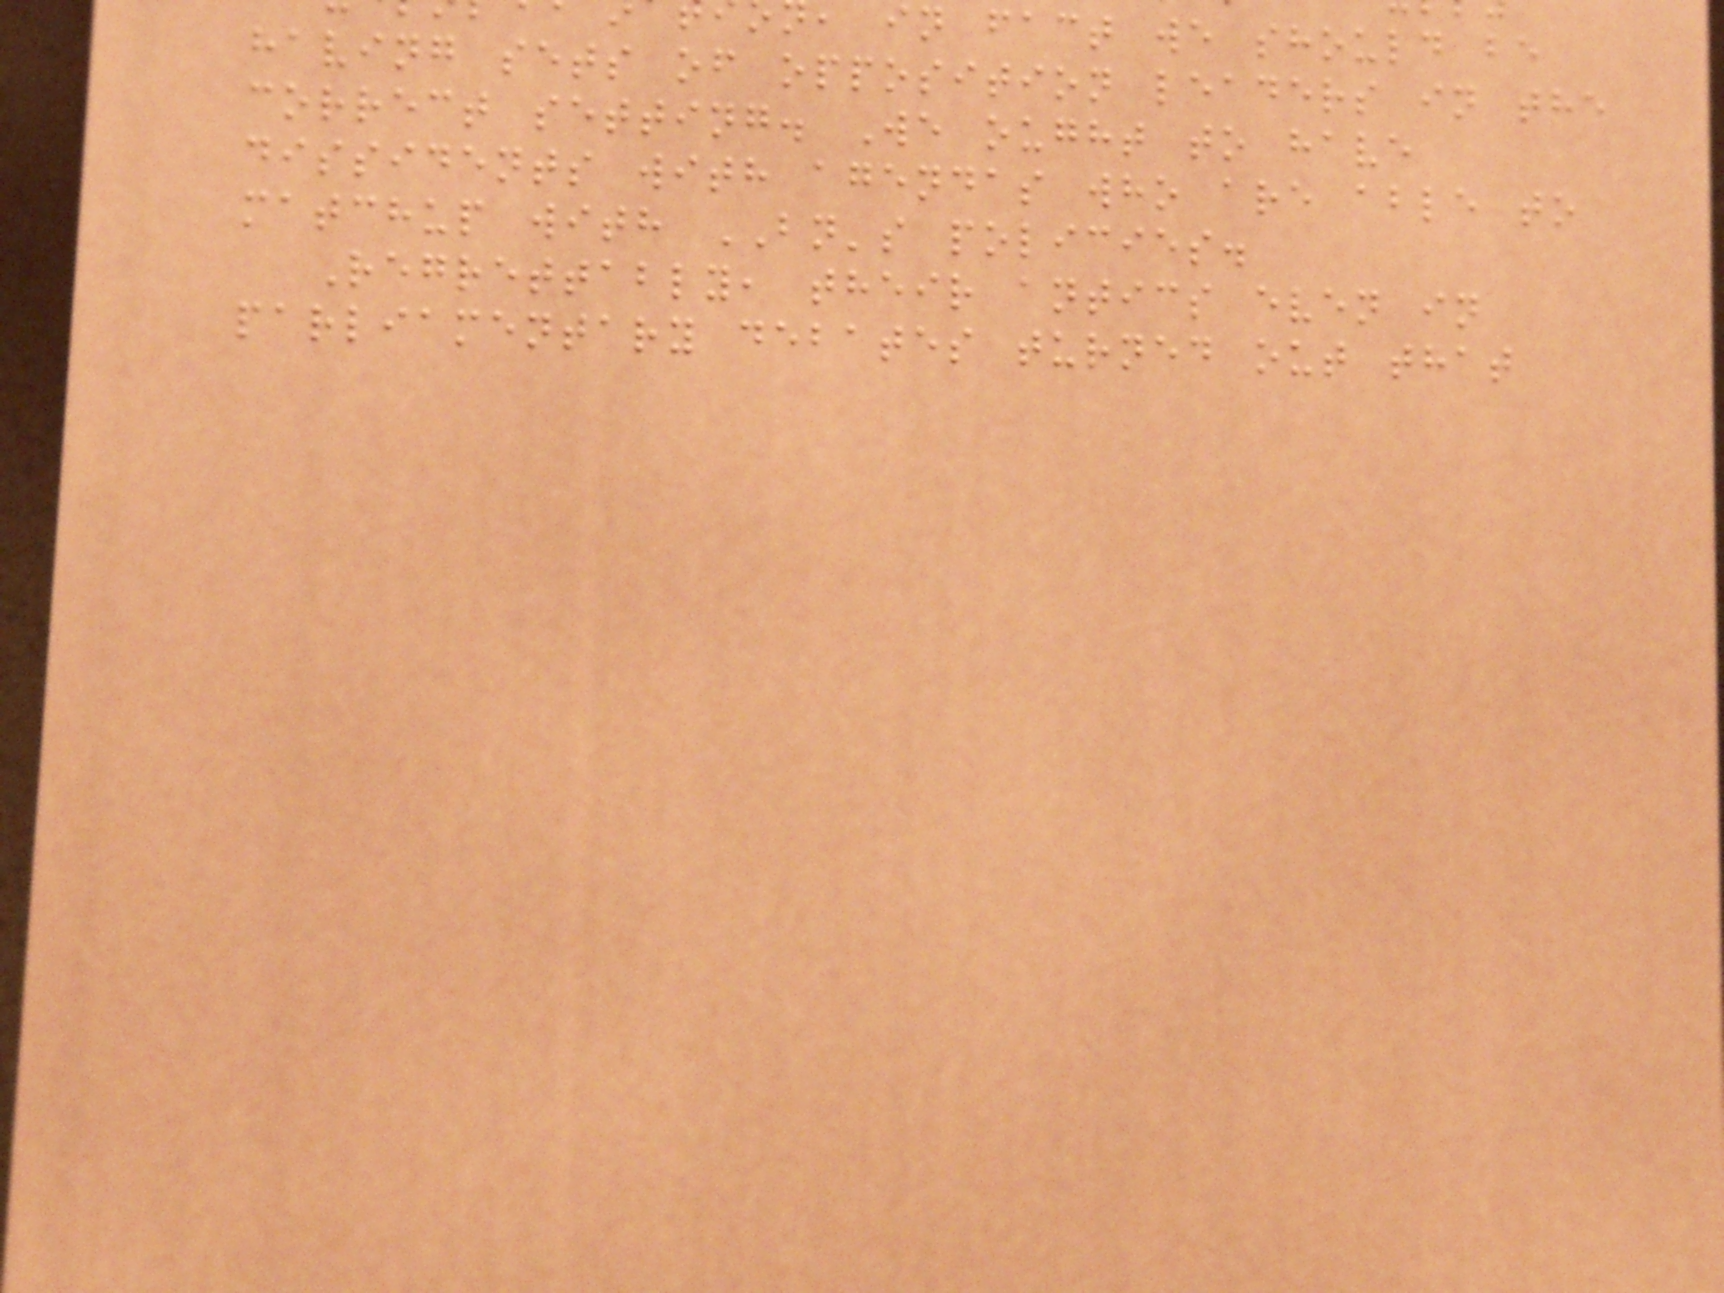, in fact we should be
having sets of opposition leaders in the
correct setting. We ought to have
dissidents with agendas who are able to
matchup with BN's policies.
Regrettably, their antics even in
parliamentary debates turned out that
